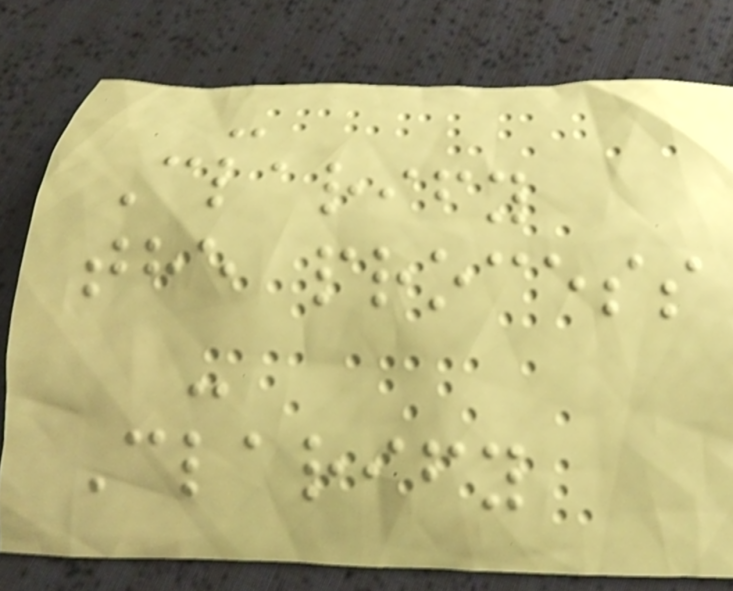-
Clarify
the process
-
Clarify
